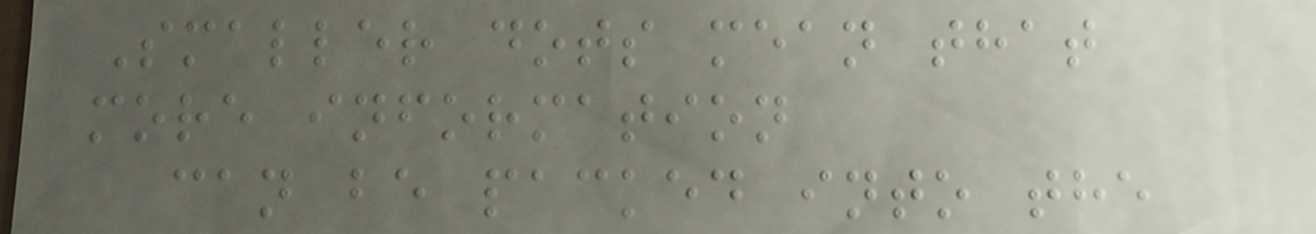Smaller dots mean that
more information
can be packed into the
